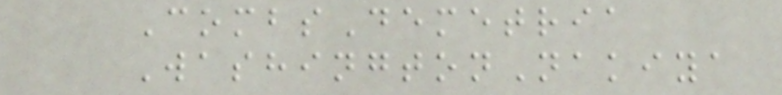CombsDemetria
WashingtonNakiya
